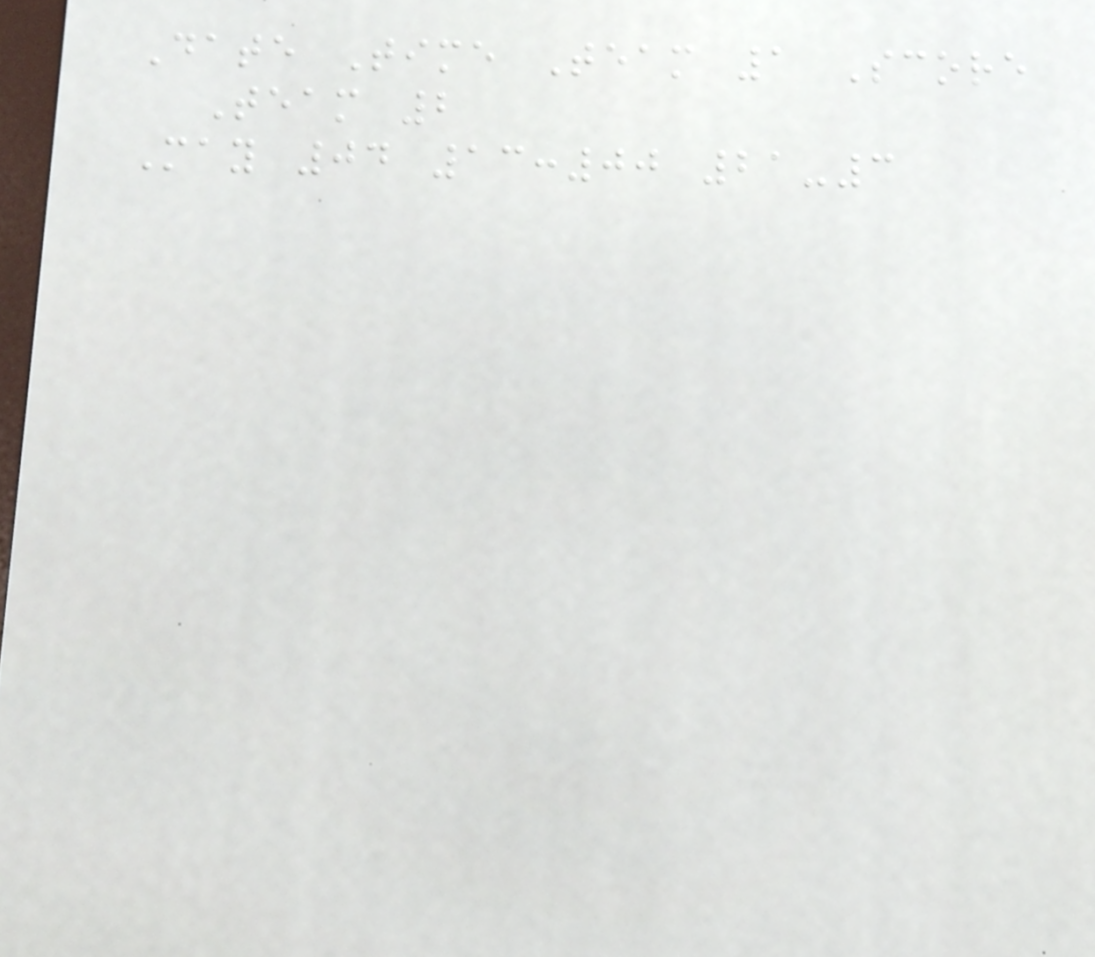Date Time Team 1 Score
Team 2
May 04 13:00 21-3
